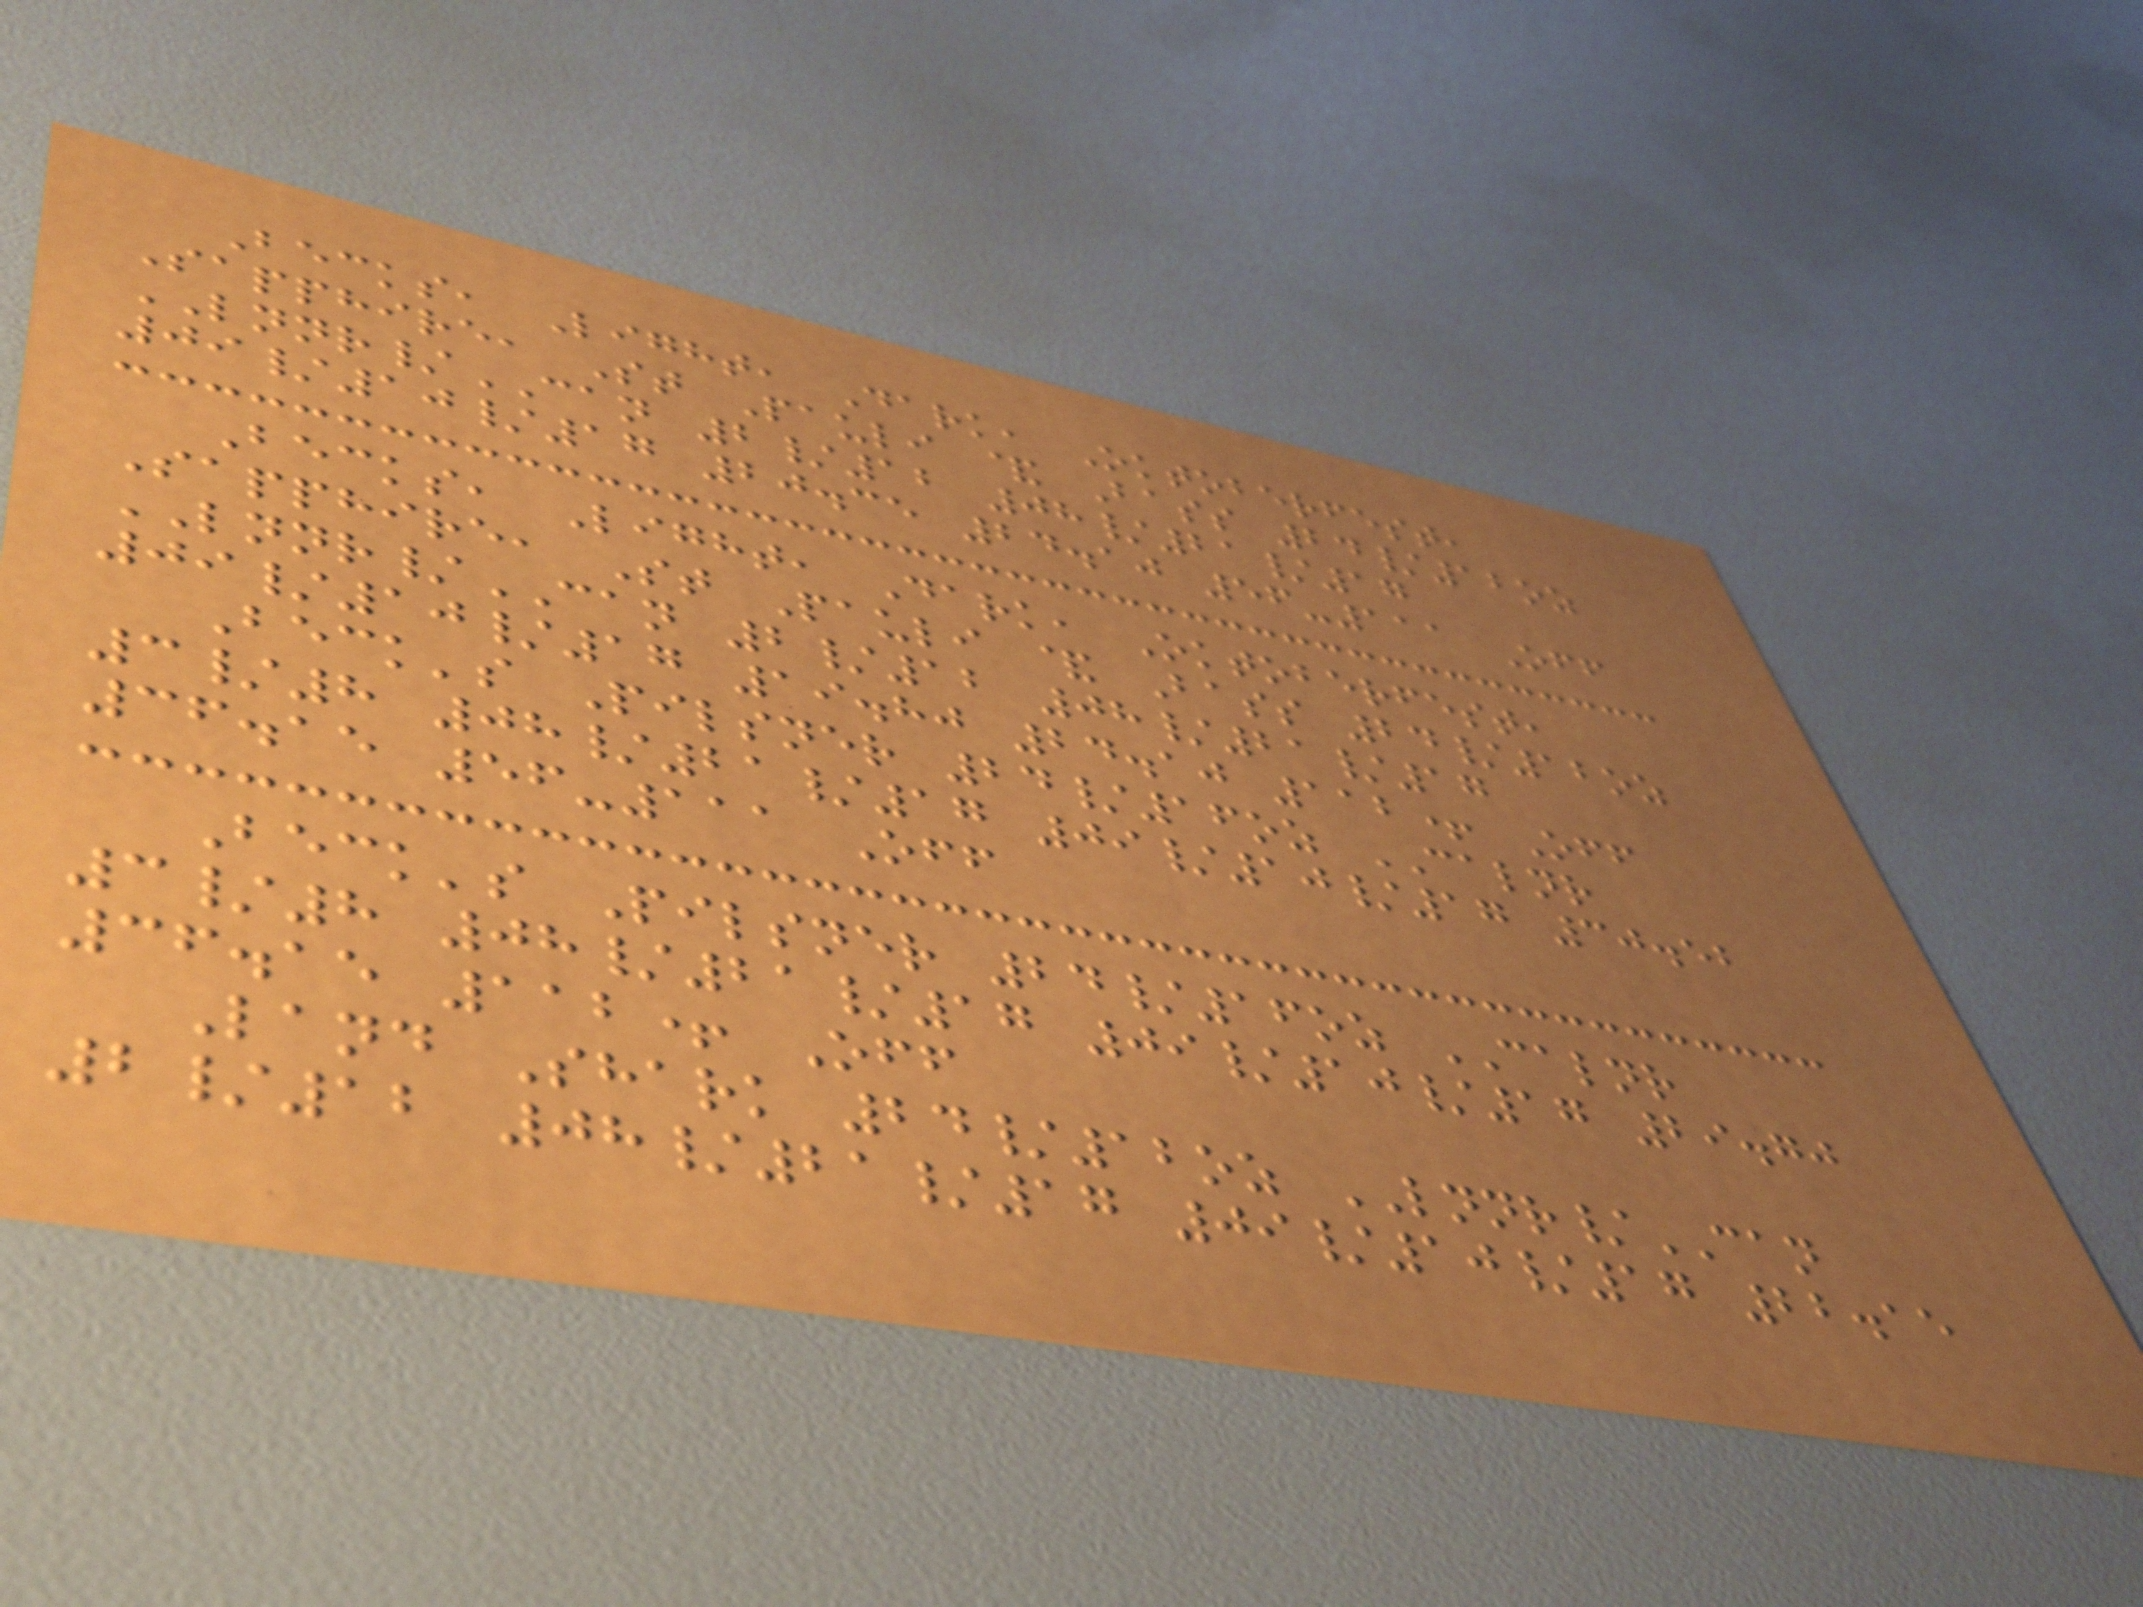Becks, Light, Dark, Oktoberfest,
Sapphire, St Pauli & Bass 24/12oz
LNNR/CAN 2/12 08/21/17
09/10/17 20.35 24.10 56-111 Off
Becks, Light, Dark, Oktoberfest,
Sapphire, St Pauli & Bass 24/12oz
LNNR/CAN 2/12 08/21/17
09/10/17 19.80 24.10 112+ Off
Beck's Pilsner 24/16oz CALNR
3/8 08/21/17 09/10/17 30.52
36.15 56-111 Off
Beck's Pilsner 24/16oz CALNR
3/8 08/21/17 09/10/17 29.70
36.15 112+ Off
Land Shark 24/12oz LNNR/CAN
2/12 08/21/17 09/10/17 22.15
